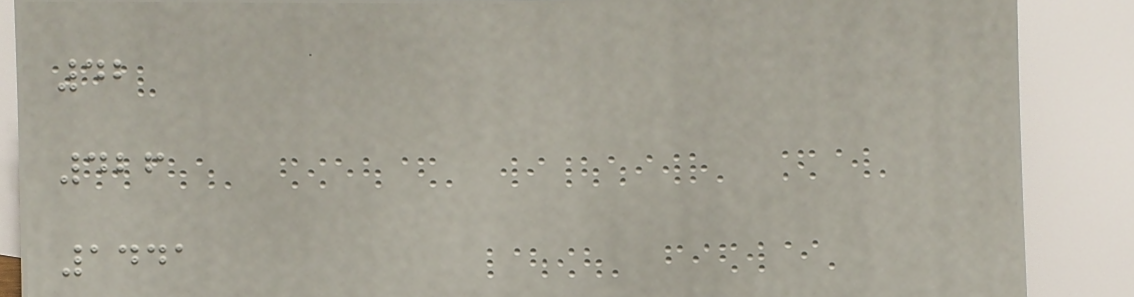42
426
1441
